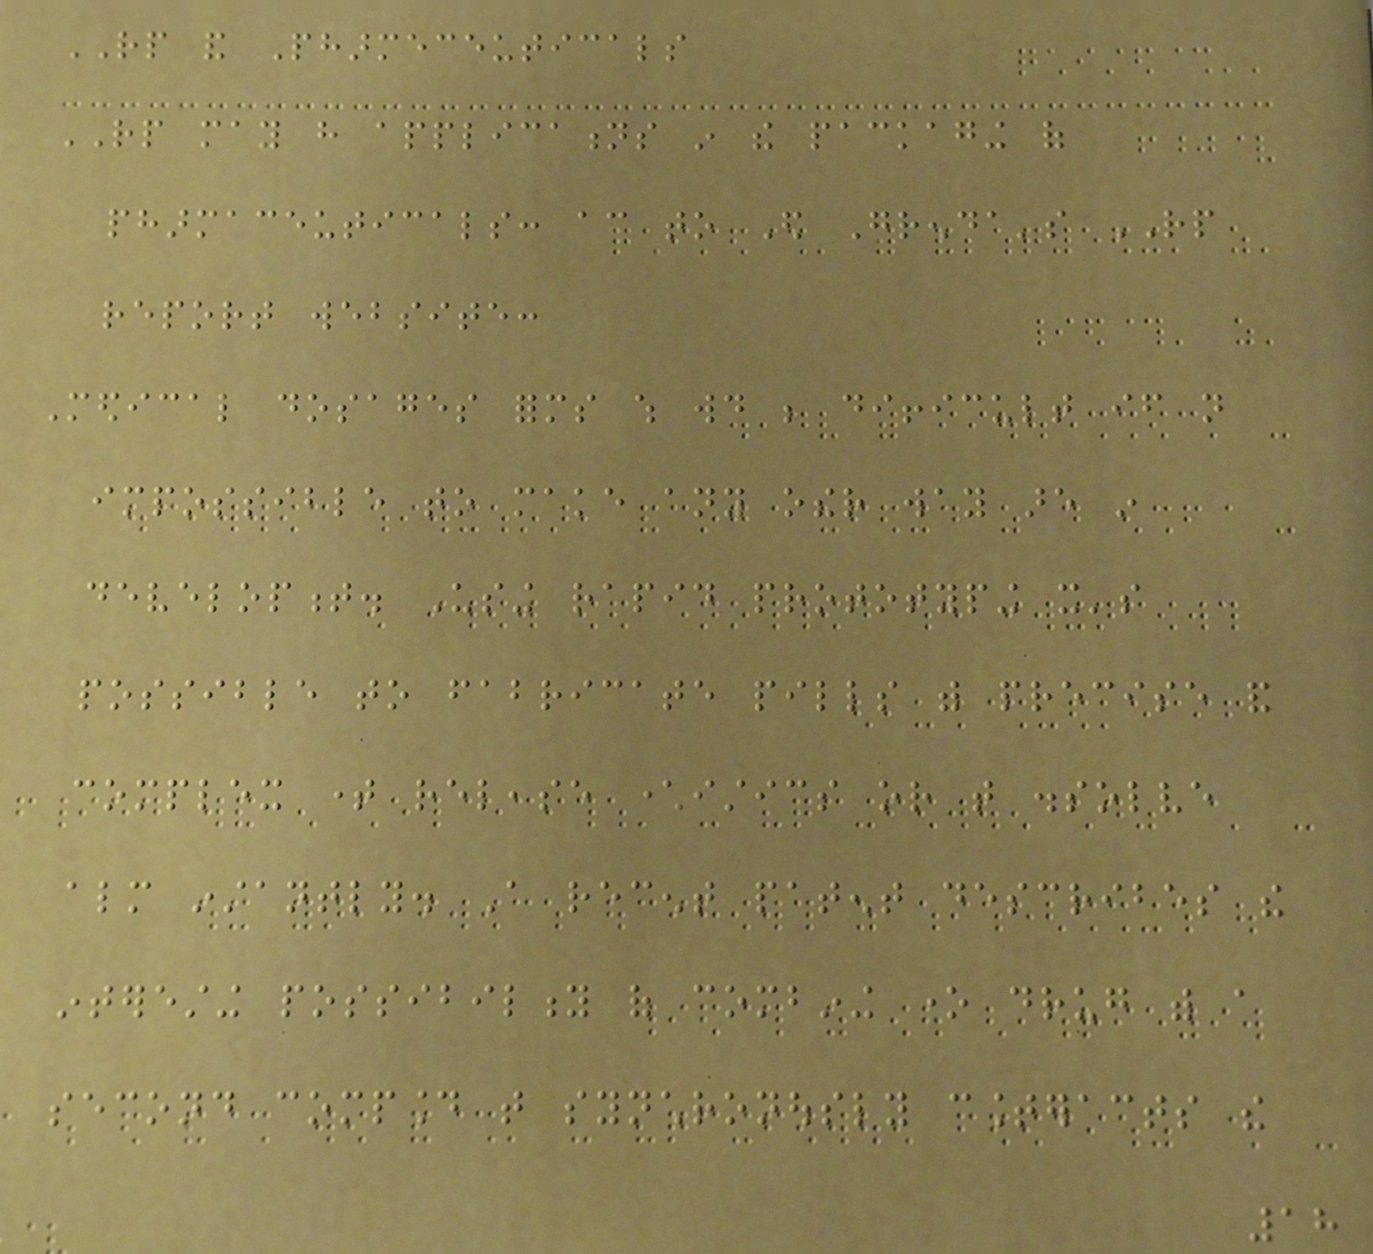RP and Pharmeceuticals
RP may have applications in the packaging of
pharmaceuticals: according to Ed Grenda's RP
report website:
Medical dosages forms which would be difficult if not
impossible to make any other way are in
development. Using rapid prototyping it's
possible to fabricate pills with precise and
complex time release characteristics or that dissolve
almost instantly. A recent patent describes the
interesting possibility of combining one drug with a
second compound that synchronously counteracts the
18
